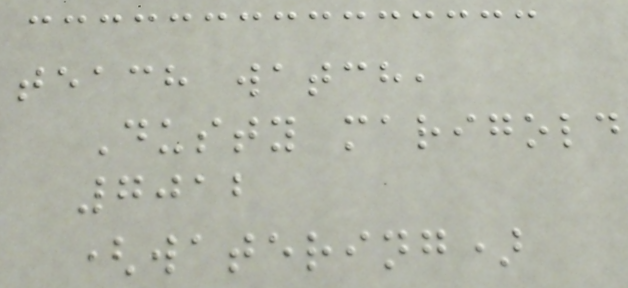teach watch,
Dusty marigold
7012
(watering)
